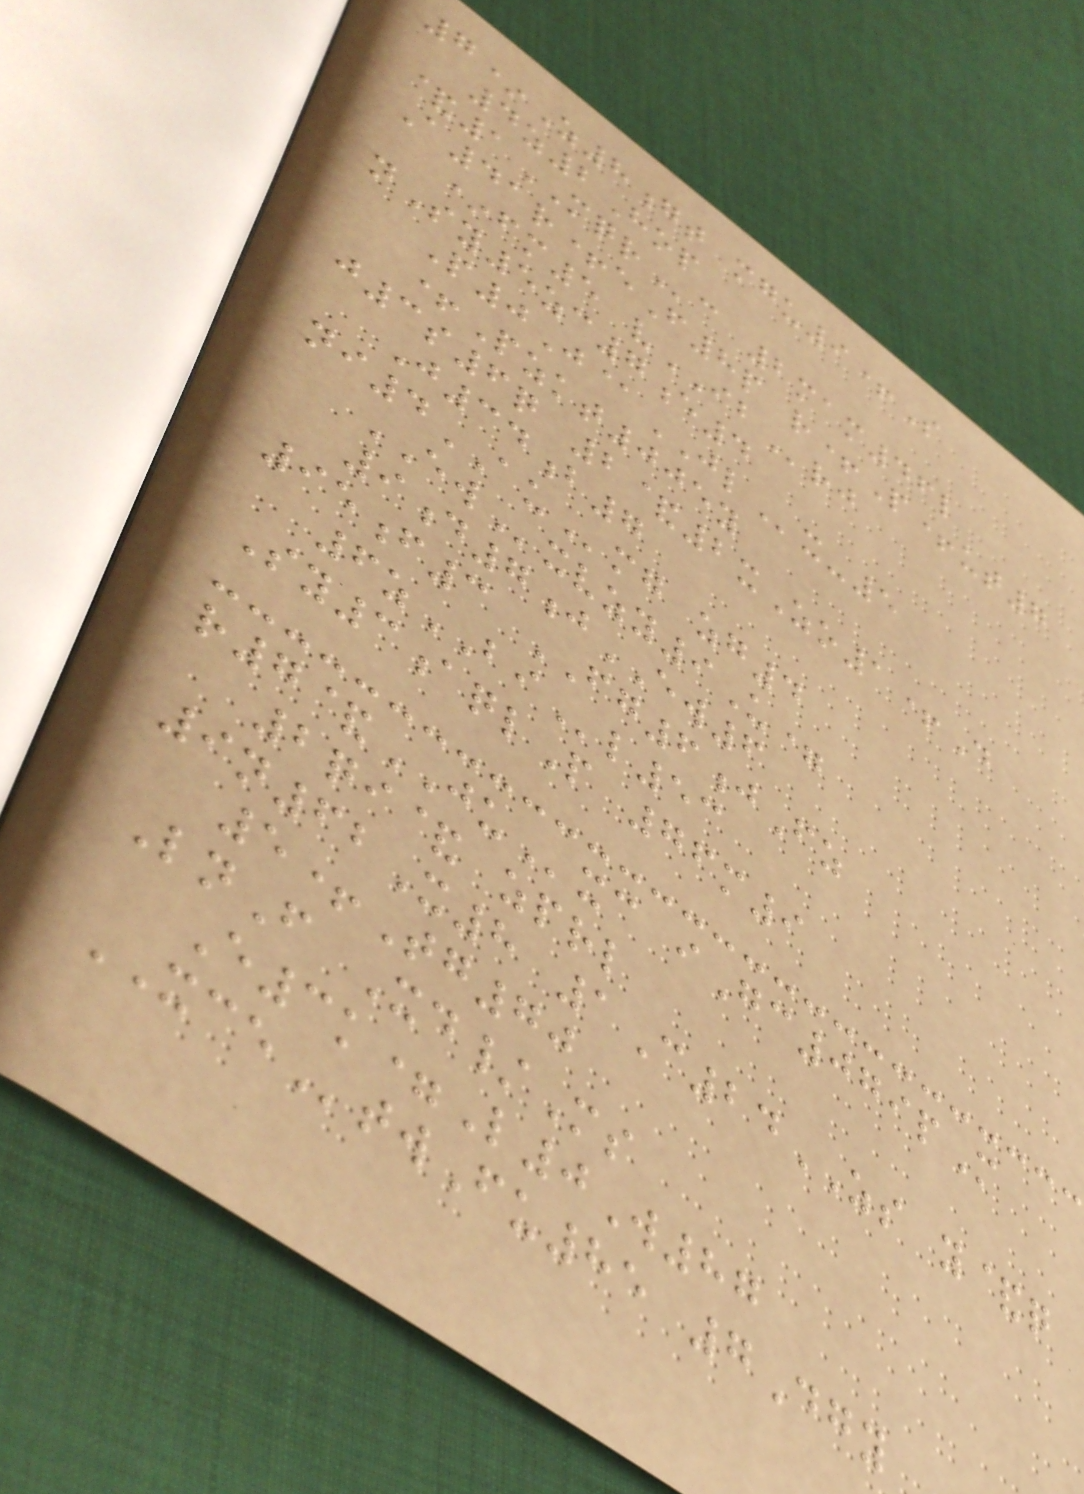7*Z8gt mgu9+S
4z2Hop
&1MQRc 2mam46l
A41r+eF8p r+P+ut7
*fm5 vIBrj
nSy5zc7e4
P0J@JLx-5
+Pzkt005y
j3s6q 2&2xZo1+D
J34b7
ni4AUmg zg4
EWxvzy9U=
9d7jEW6
95f3 FG6jFz
6zBIl53
Sy3aqlP 76m9
r7&JUxc iGc079pM
2qi& zprl
9n62X8 1C24ZS y&q
5+Tg70
LnF Xd/Ms
E3k=L0W87
XCEtwFu85 7Dgy
